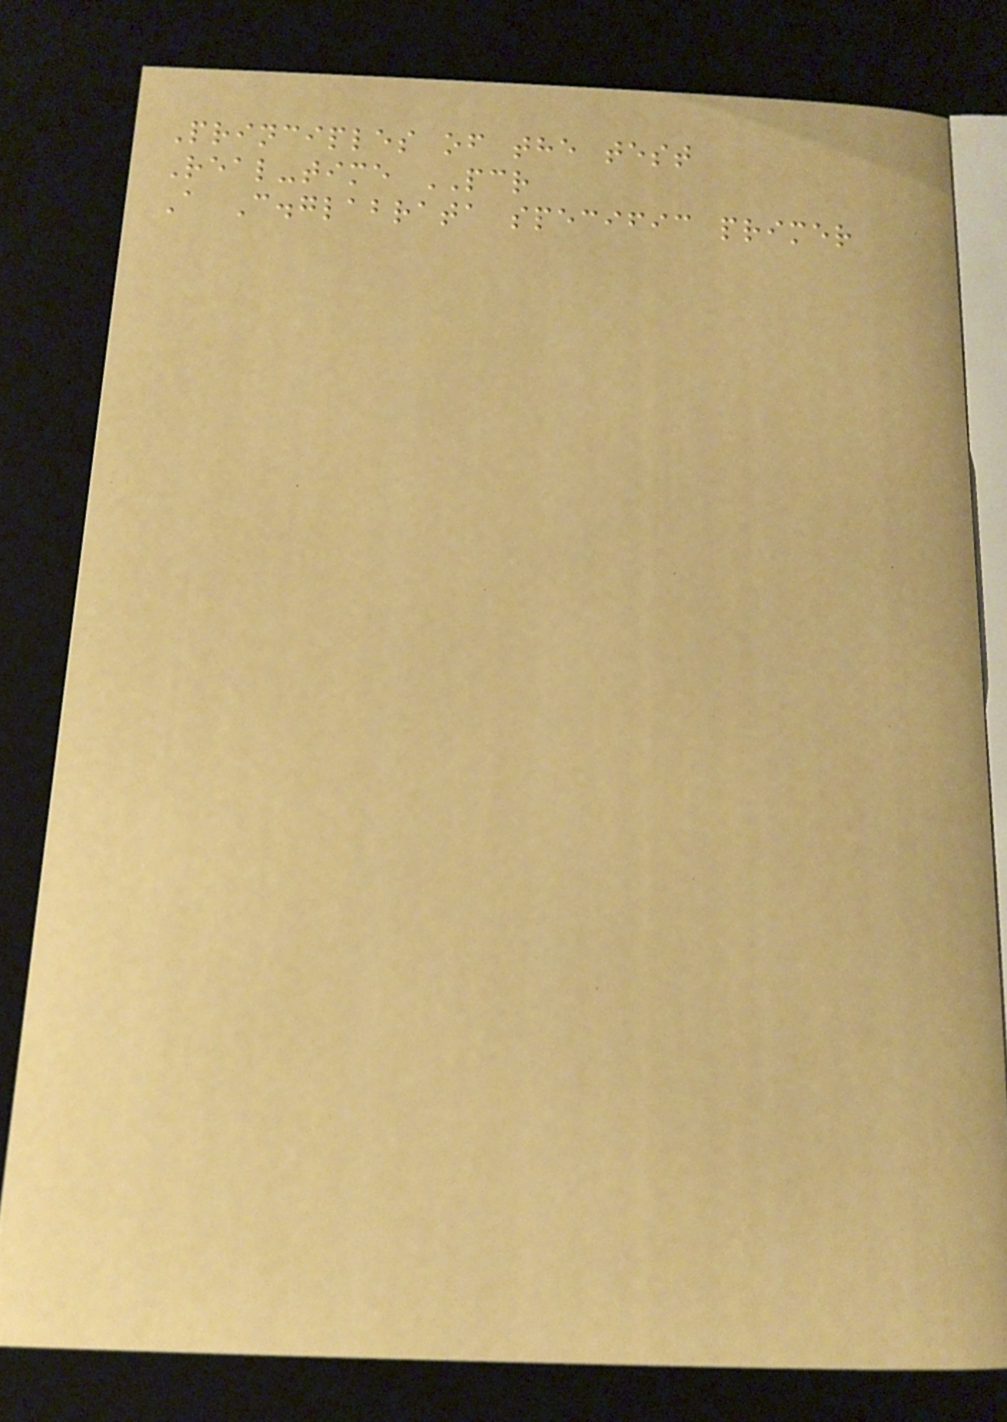Principles of the test
Real-time PCR
A C.glabrata specific primer
